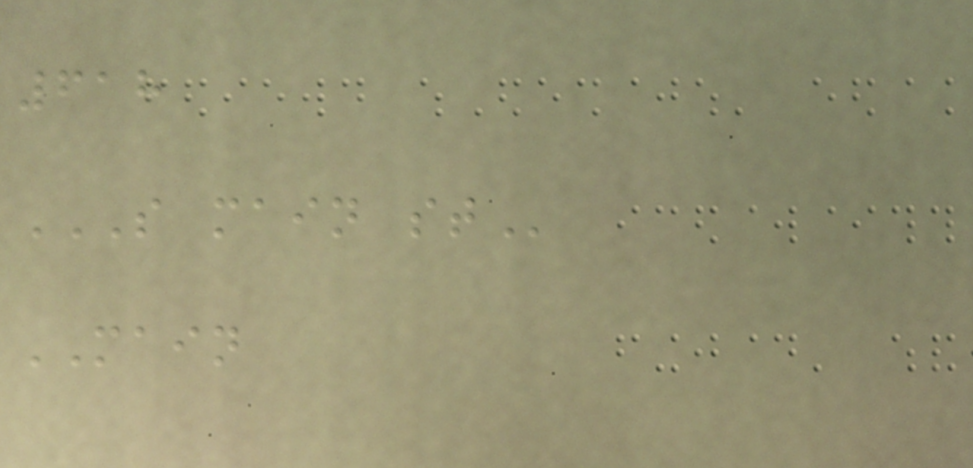618
S MAIN ST
MAIN
